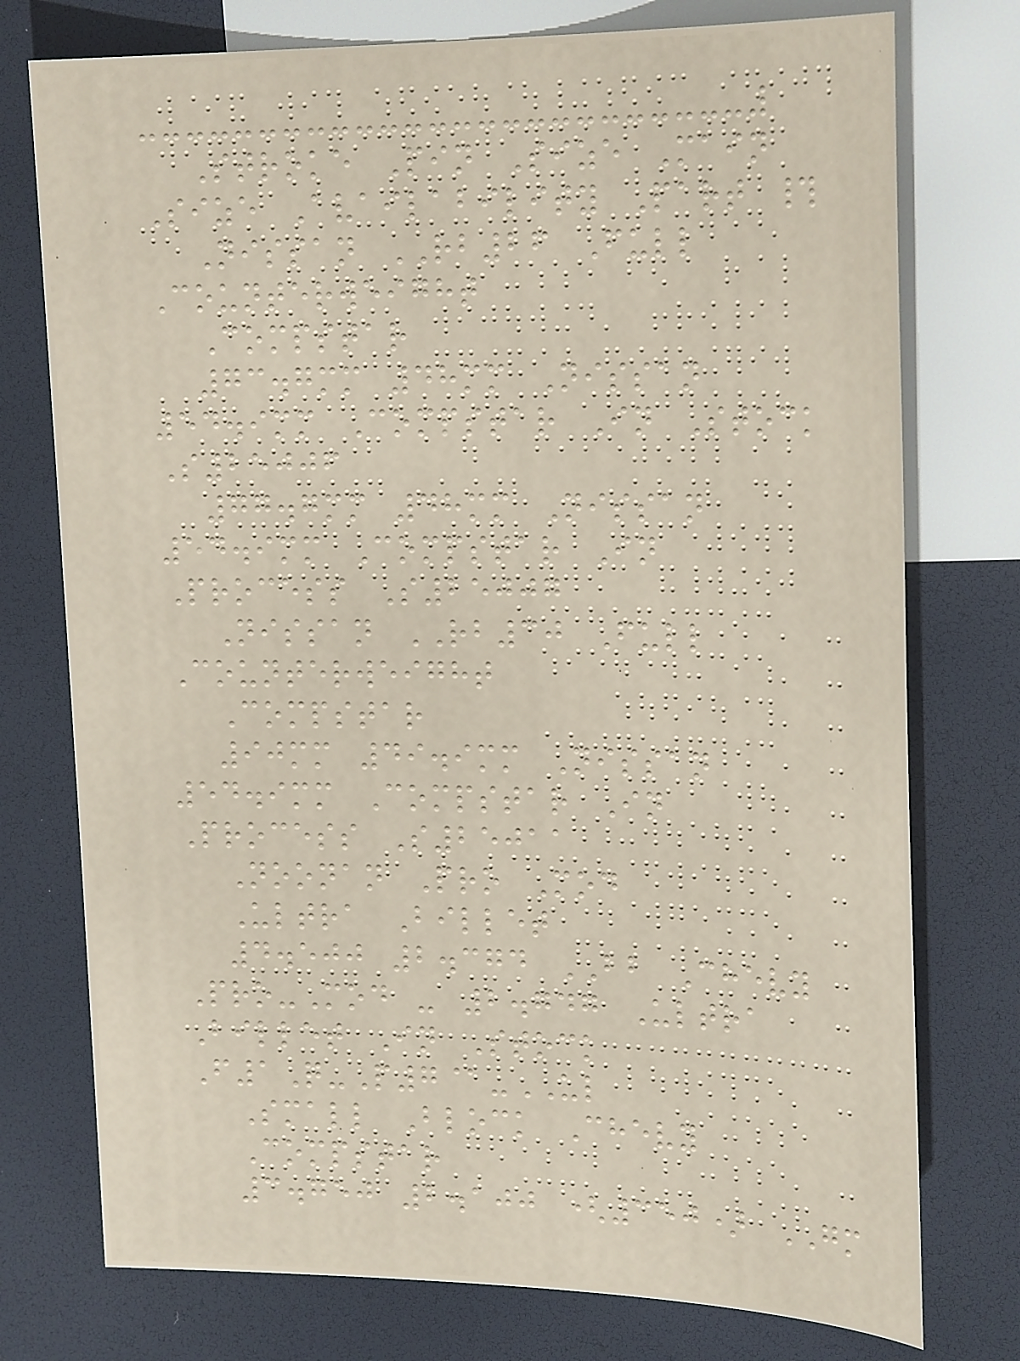Stroke Pin Size Main
Size Availability Part #
Nissan RB26 Full
Counterweight
Compstar
73.7mm 48mm Nissan
54.9mm Compstar In Stock
S25006
77.7mm 48mm Nissan
54.9mm Compstar In
Process S25007
Nissan RB30 Full
Counterweight
Compstar
90mm 49.9mm Nissan
54.9mm Compstar In
Process S25011
Noonan Pro Mod
Ultra Billet
4.500 2.374 BB Chevy
Pro-Mod - 2.747 Ultra
Billet In Stock
F1Q-P7@-UL
Small Block Chevy
Compstar
3.750 2.100 (350) GM
